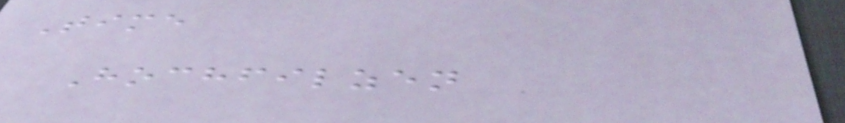Time
Hochfilzen
